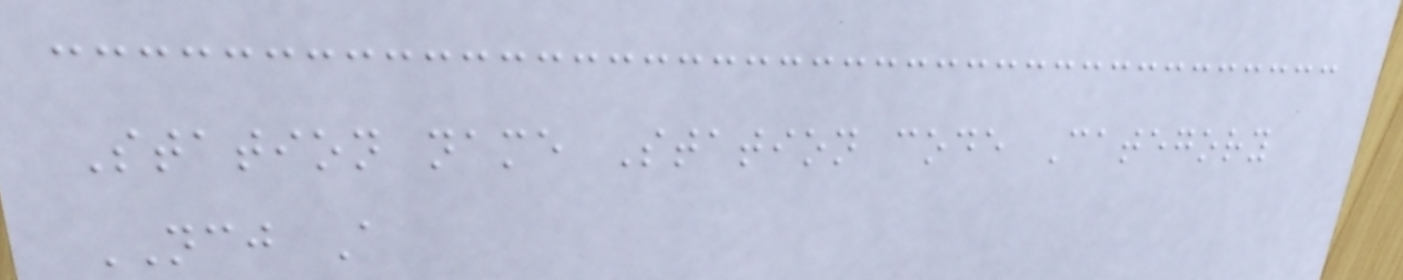Station name Station code Category
NCJ A
